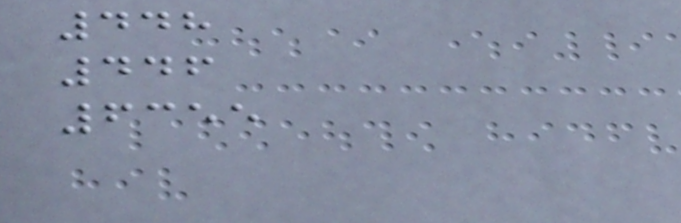448
446
6355
